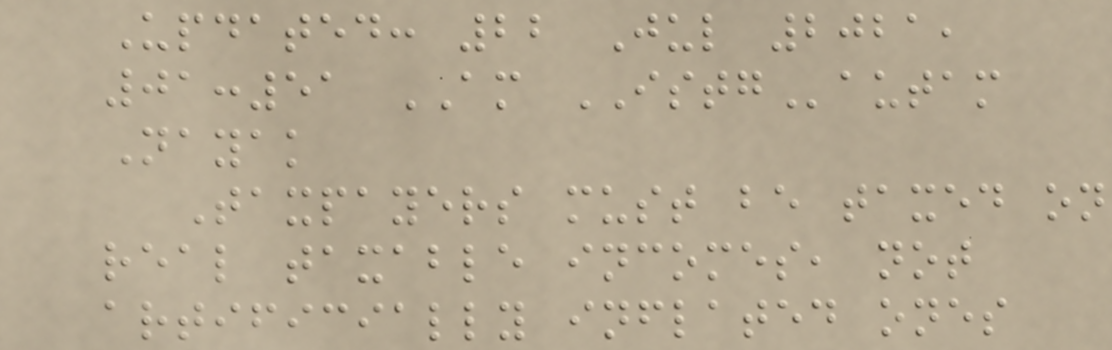Updated: 22 Jul 2021,
01:51 AM ISTGautam
Nayak
Taxpayers must be taxed on
real taxable incomes, not
artificially inflated ones
